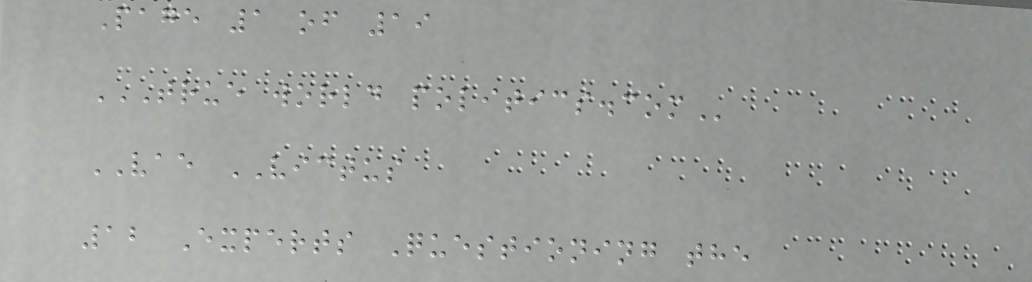Page 1 of 19
TRUE WORLD POLITICS.COM
VAE VICTUS
12 Experts Questioning the
